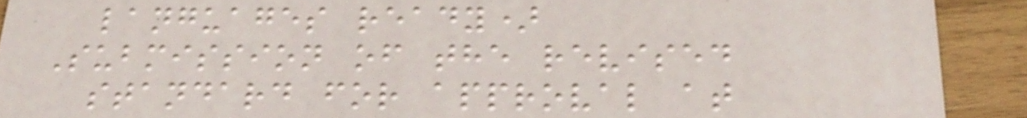languages ready)
Submission of the revised
standard for approval at
